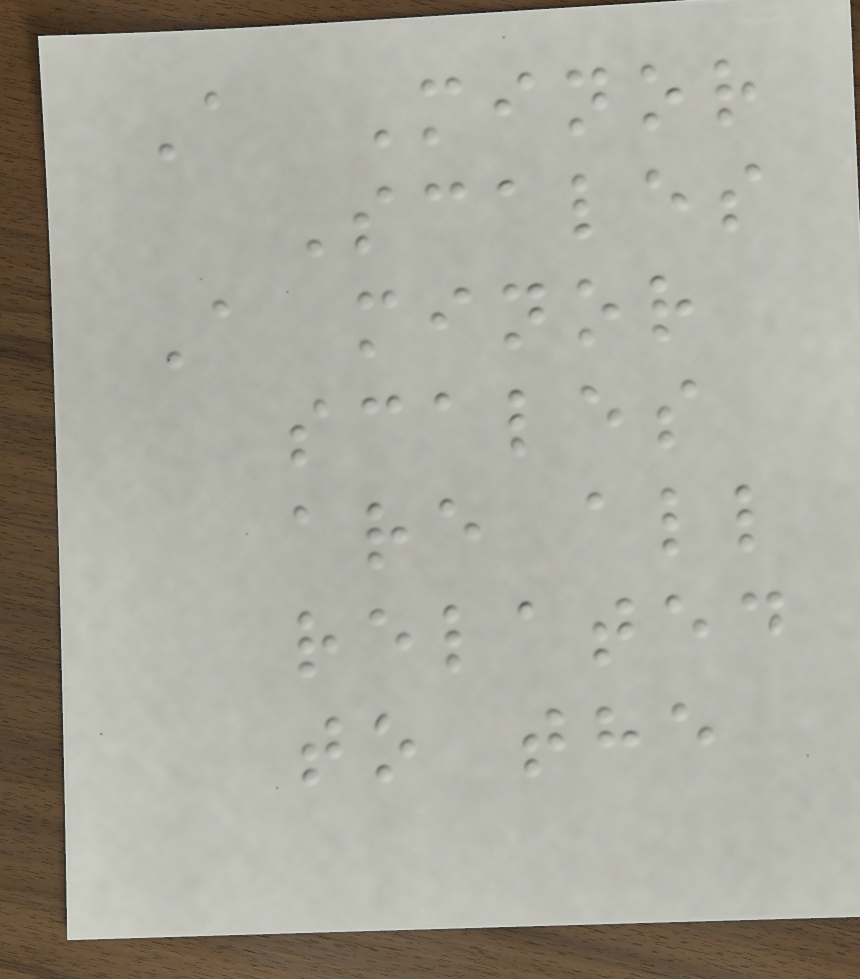A Minor
Scales
A minor
scales
are all
related
to the
